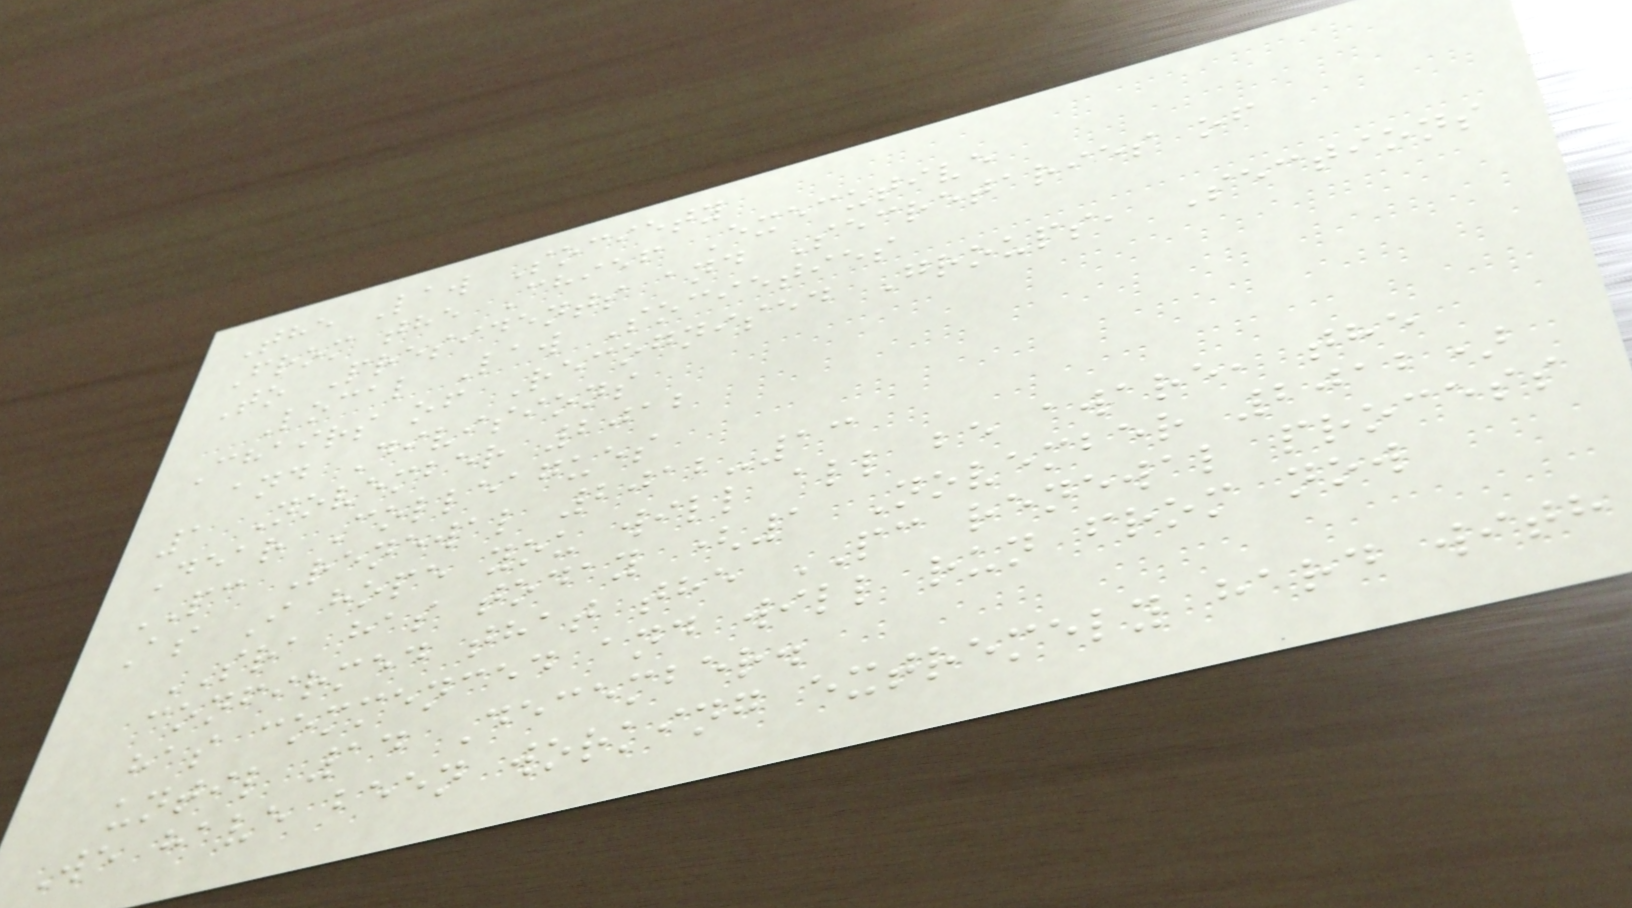The Law Society
From the Chief Executive
To Presidents and Secretaries of
Local Law Societies
Chairs of Recognised Groups, Sections
and Divisions
1 November 2012
Dear Colleagues
PC Renewal 2012-13
As I hope you will all be aware, the
SRA has today (1 November 2012)
confirmed that the PC renewal process
has commenced and will run from now
until 14 December.
We have been working extremely hard with
